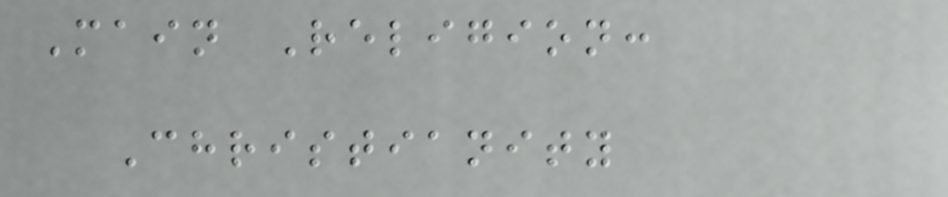Main Religion:
Christianity
